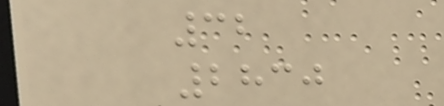32
2830
